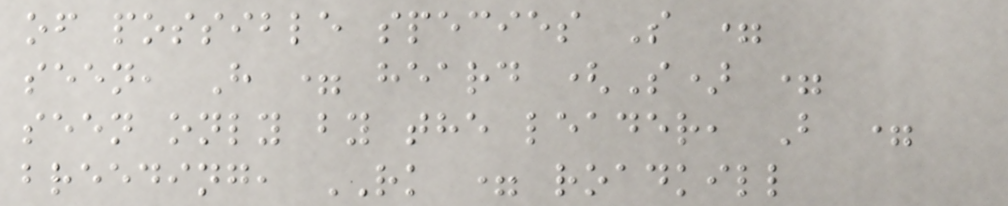of possible species S =
seen, H = heard (S) =
seen only by the leader, B =
breeding, RK = roadkill
